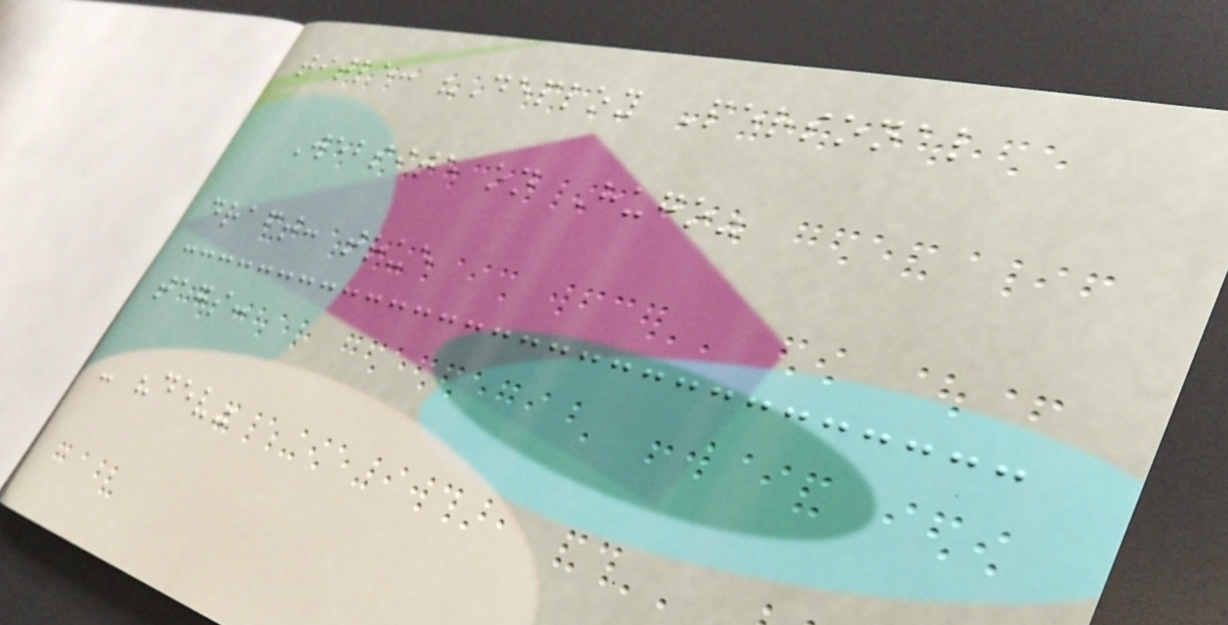title: "Deploy Personal
Website on Hugo"
draft: true
tags:
- "dev"
